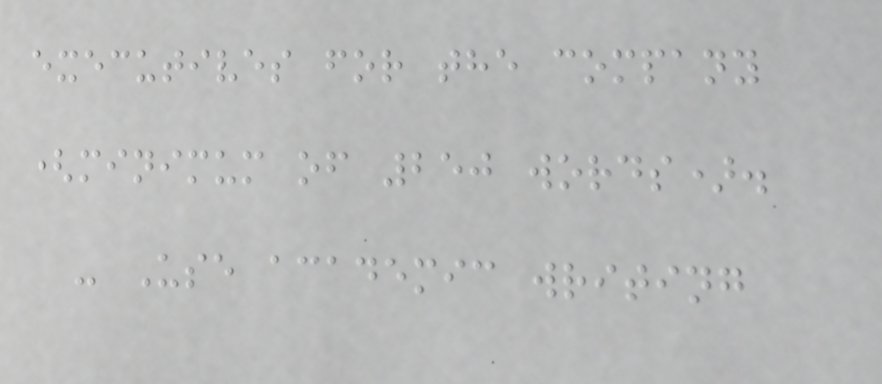executives for the company
(minimum of 250 words).
- Use academic writing
